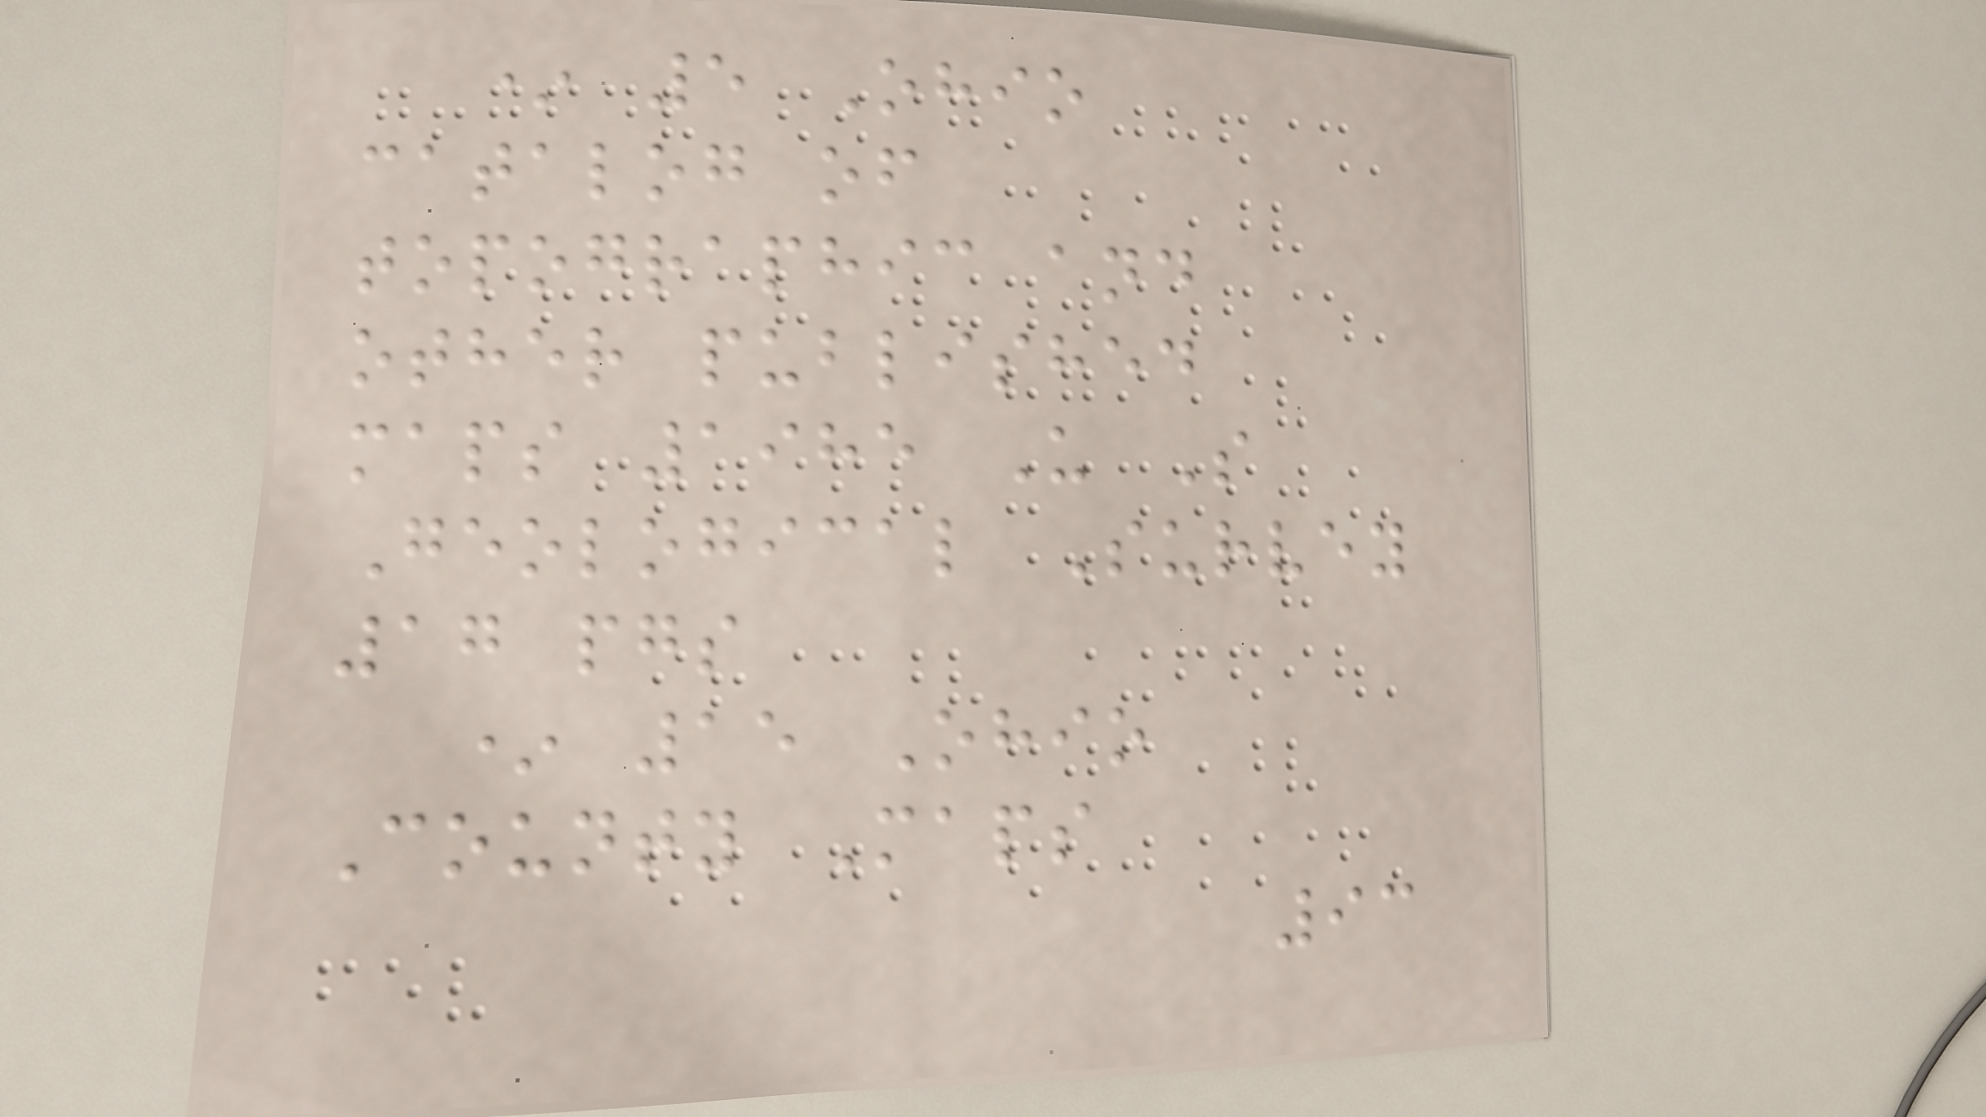* 5 Ohio
catalog of
topographic and
other published
maps 1985 U S
Geological Survey
17 pgs
* 15 Ohio
County Maps
93
